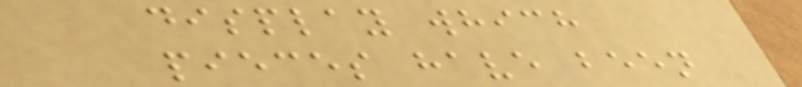display which
pieces have been
